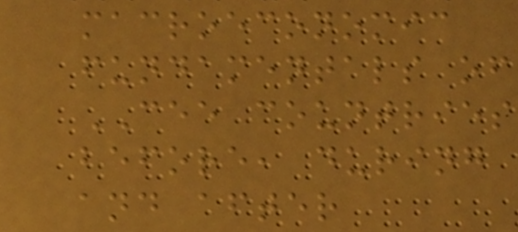macroeconomic
fundamentals of
CEE countries
before, during
and after
